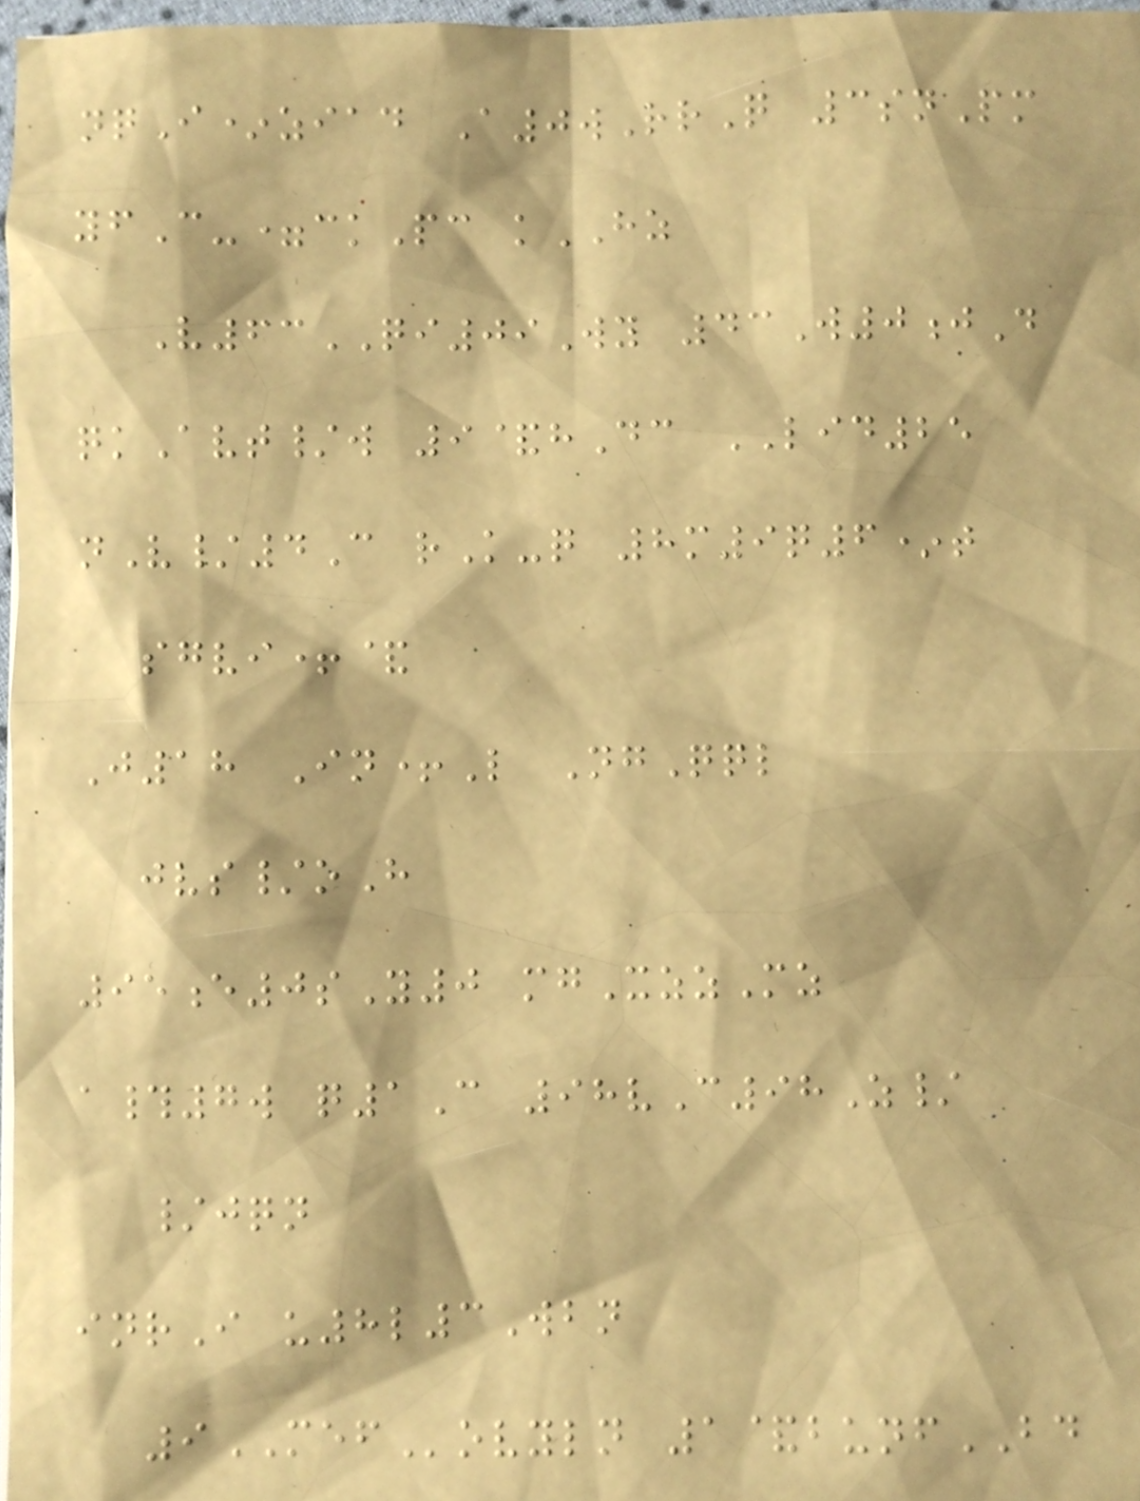nqI*ziad A0wRrQ 3snPm
yfC-=ckPc kHZ
V63QI09Wy 43W0jD
qkAvt/w 9&hDc LID25
nV/4C rK-q 8m9q6*t
sgvi+&
J18 In+L NgQql
jvs/oH
95e0sY0 mgXzzMz
a#7w q1C 98vC98Z/
/jqn
inrI u8l3Wbn
9MEFovyln 1&bunfBD
